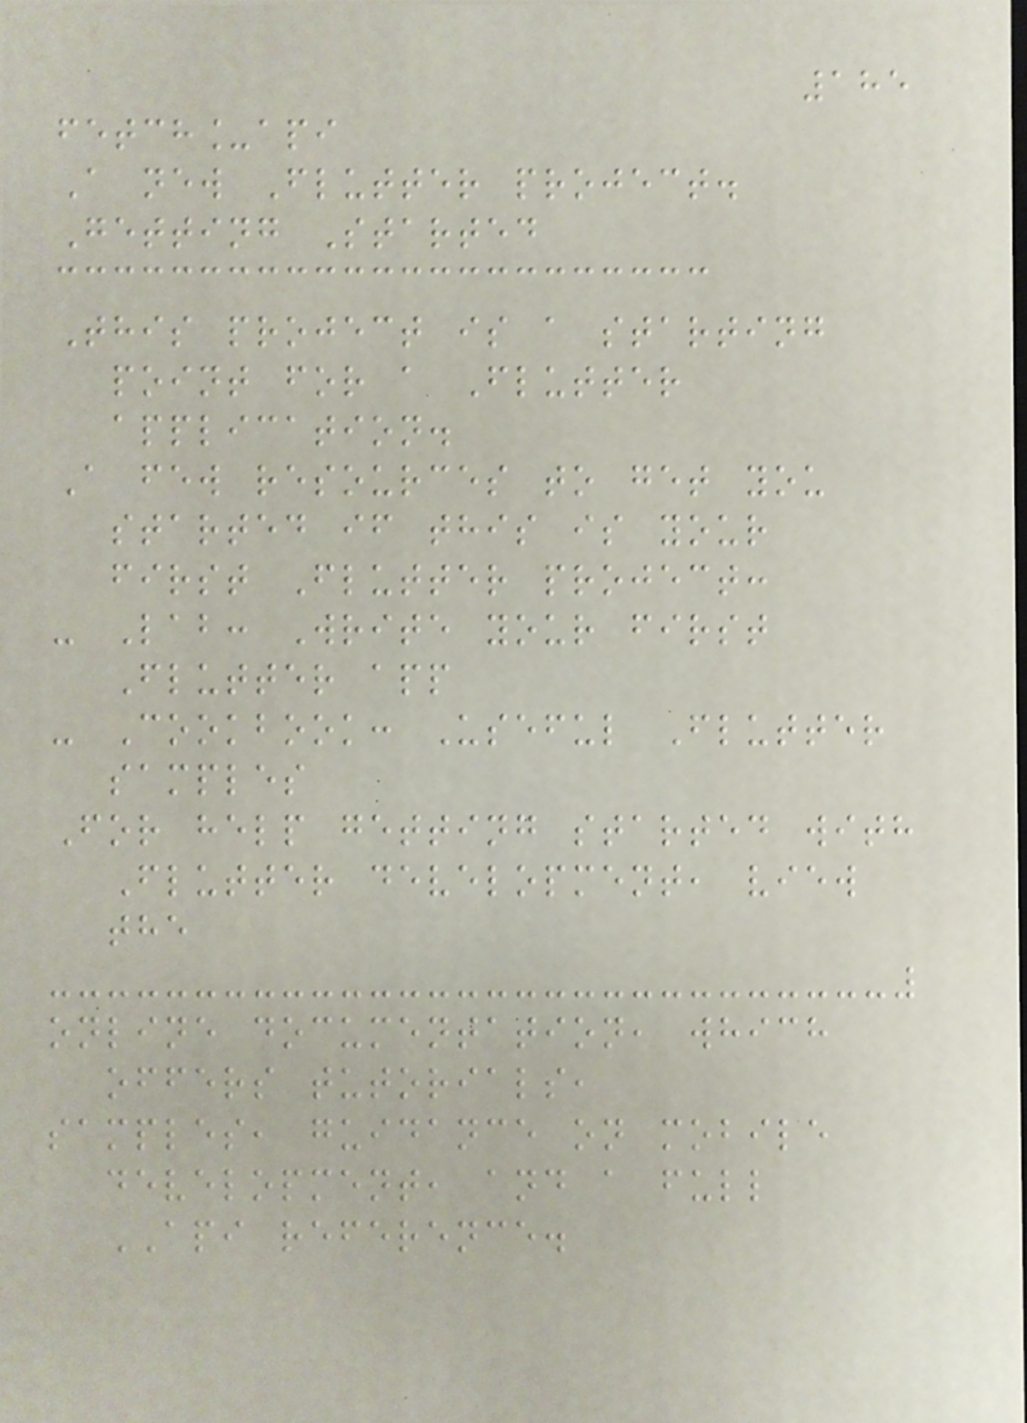185
fetch_api
A new Flutter project.
Getting Started
This project is a starting
point for a Flutter
application.
A few resources to get you
started if this is your
first Flutter project:
- Lab: Write your first
Flutter app
- Cookbook: Useful Flutter
samples
For help getting started with
Flutter development, view
the
online documentation, which
offers tutorials,
samples, guidance on mobile
development, and a full
API reference.
